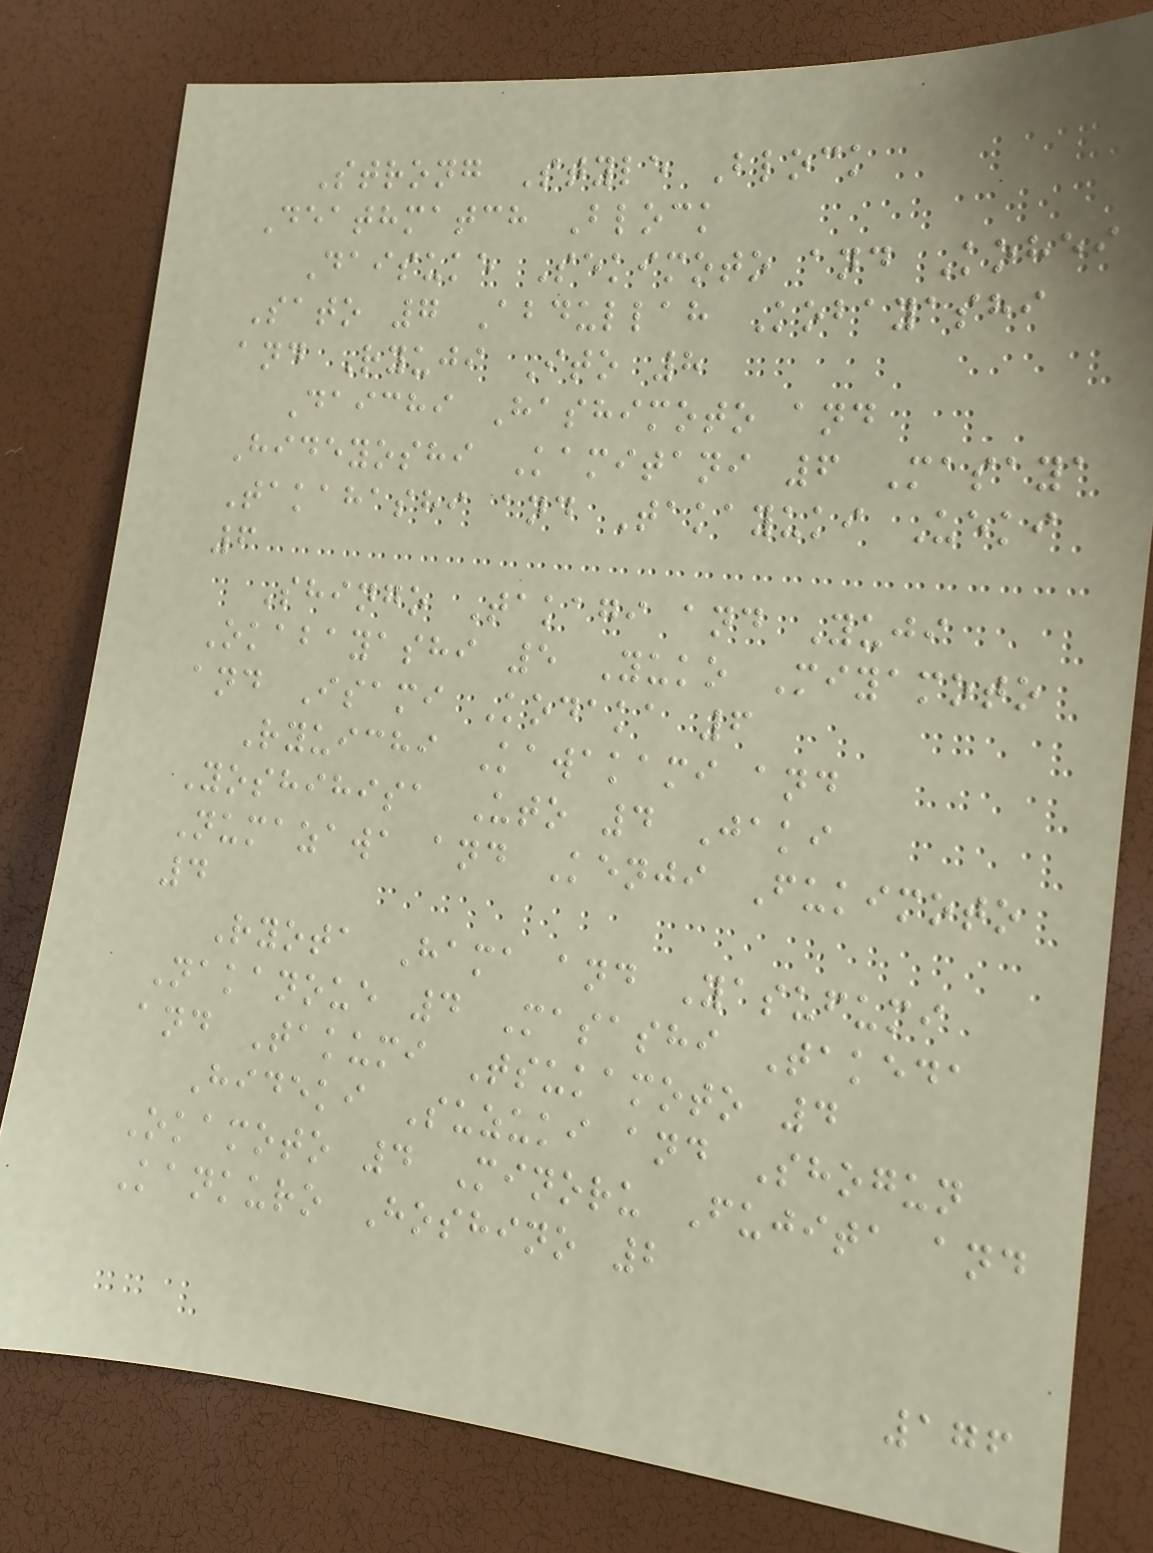Strong Style Block
Deathmatch Block
Daisuke Sekimoto and Kohei
Sato 7 Abdullah Kobayashi
and Ryuji Ito 8
Daichi Hashimoto and
Hideyoshi Kamitani 6 Masaya
Takahashi and Takayuki Ueki
6
Shingo Takagi and Yuji
Okabayashi 5 Yuko Miyamoto
and Isami Kodaka 6
Ryuichi Kawakami and
Yoshihisa Uto 4 Jaki
Numazawa and Kenji Fukimoto
4
Ryota Hama and Yasufumi
Nakanoue 4 Masashi Takeda
and Takumi Tsukamoto 4
Hideki Suzuki and Shogun
Okamoto 4 Minoru Fujita and
Kankuro Hoshino 2
176
